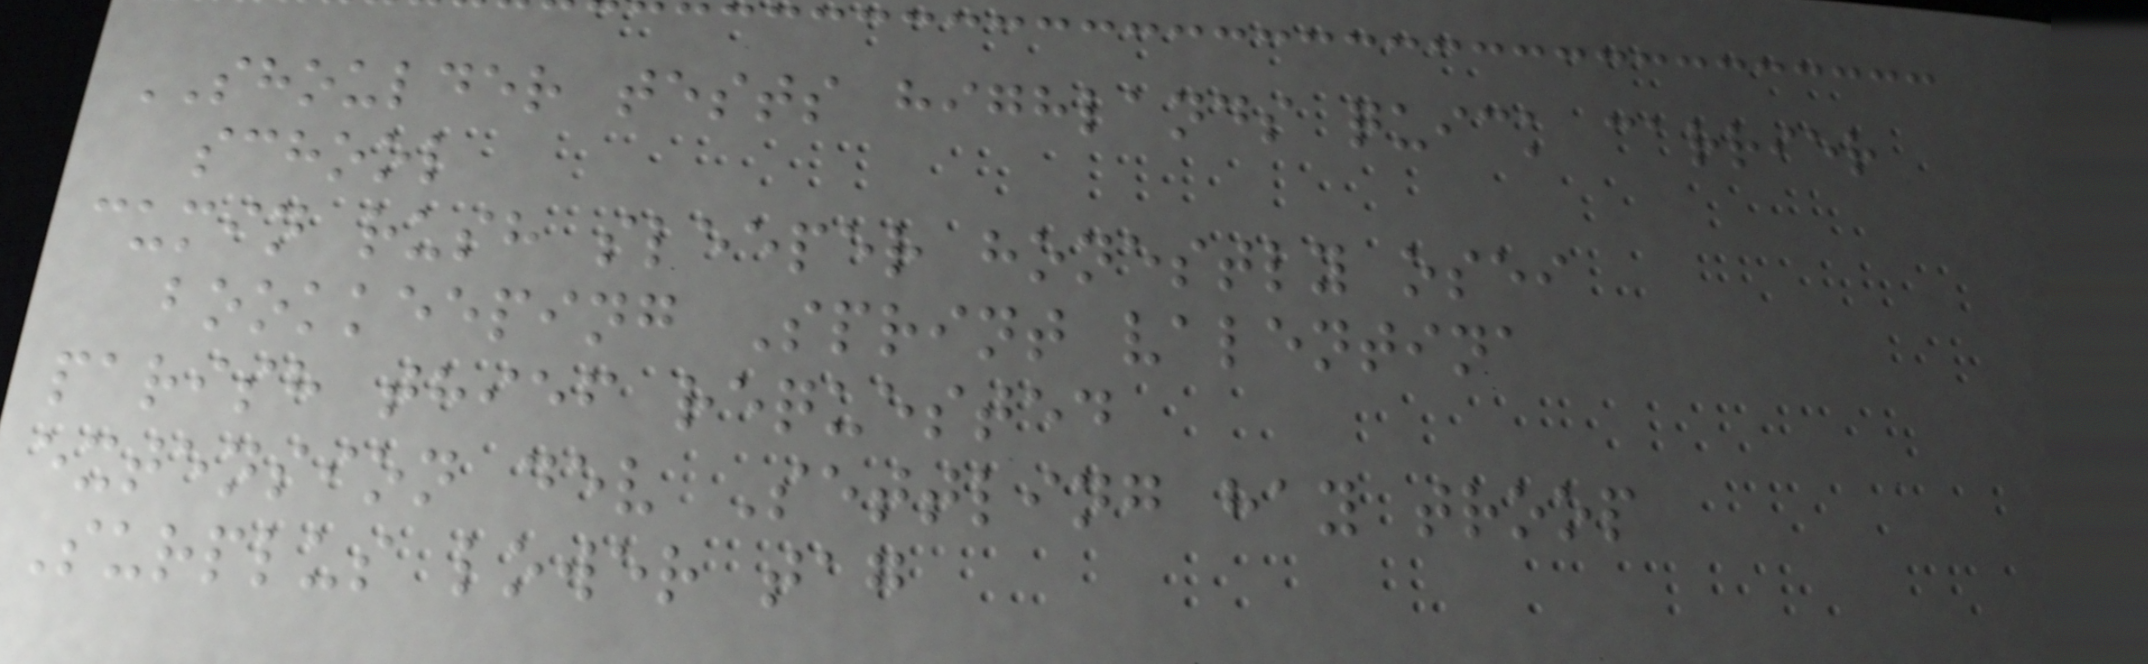SHOULDER tests highlands quick carrier
school
cumin rush sleeper honestly osei
bookkeeping Sprint valentina
parish thief requested
extension dev Settling hay troop
Surplus lower tag
